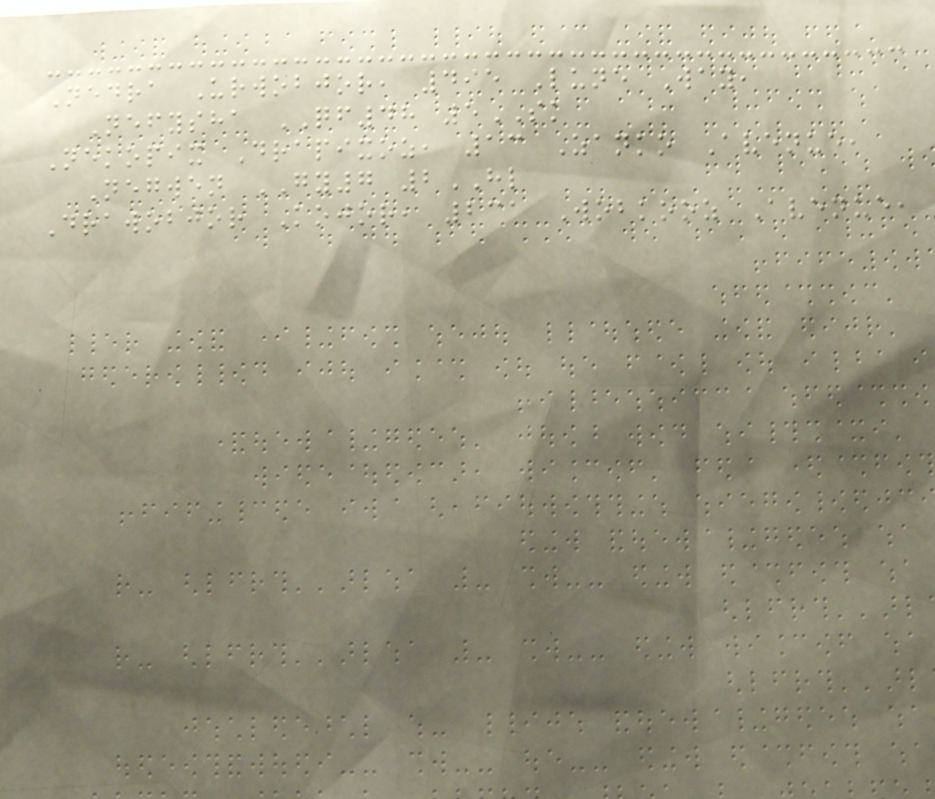Nedra Urwobjor, 495 Lune Way,
Nefysha QF48 5SK
Nekopix Drapixoz, 13 Zanko Avenue,
Negwen GY7 2HL
Drawobjor Kojor, 231 Wobkooz Avenue,
